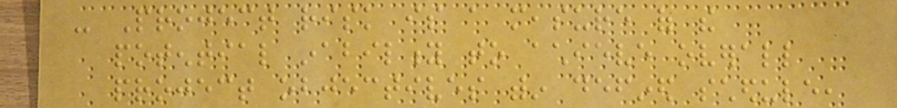- Project risk is a measure of the
potential inability to achieve overall
project objectives within defined schedule,
